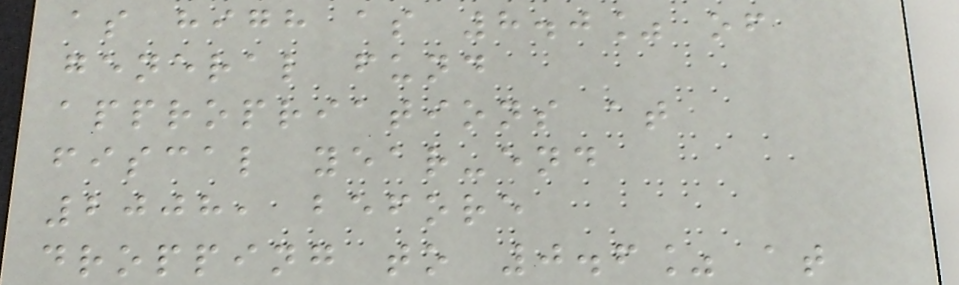as high as 8.0% of
general fund
appropriations at
fiscal year-end
2008, before
dropping to 0.6% at
